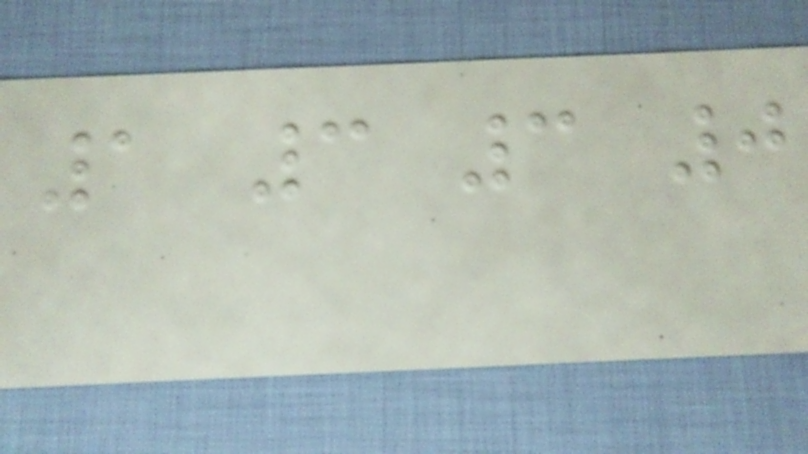1 3 3 0
